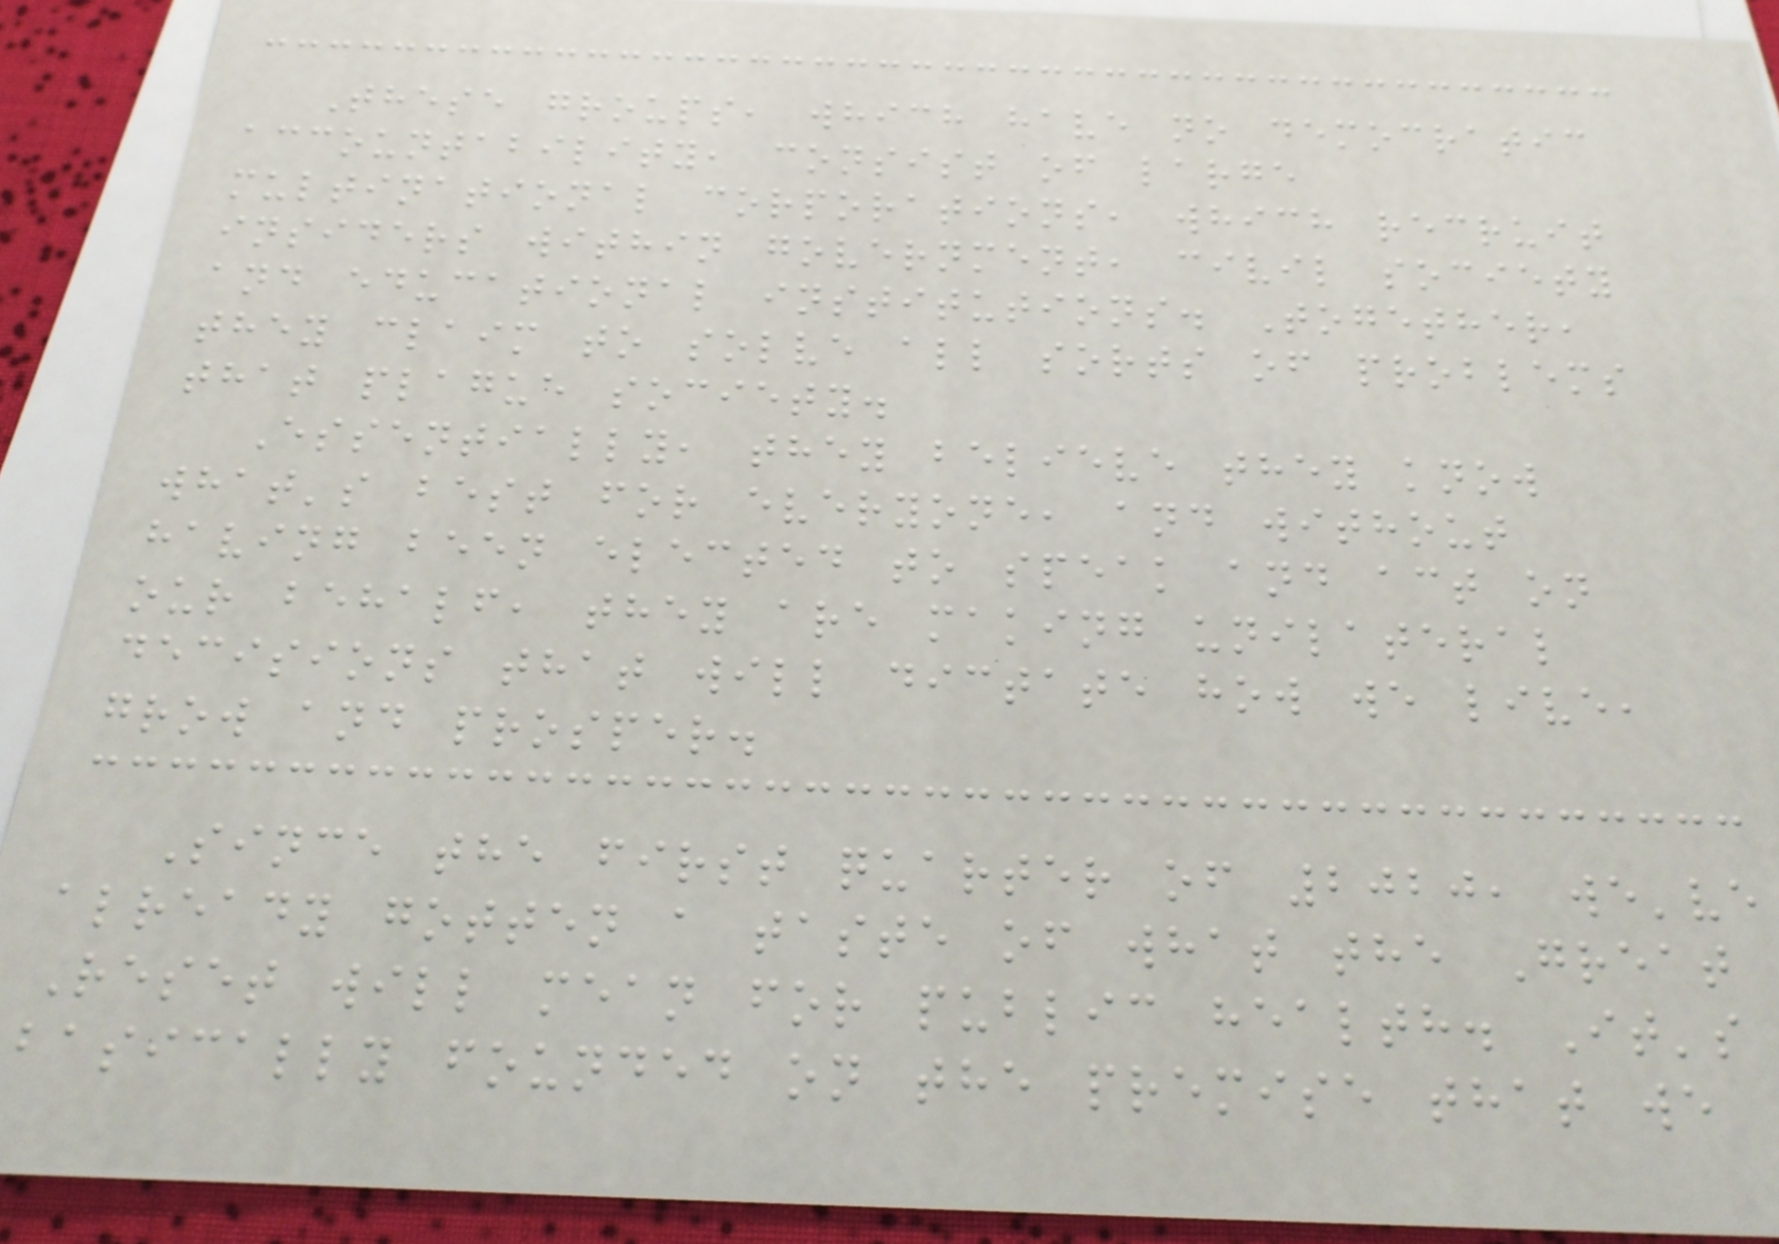These groups, which have no democratic
accountability, consist of large
multinational corporations, which recruit
insiders within government, civil society
and educational institutions. Together,
they claim to solve all sorts of problems
that plague society.
Essentially, they believe they know
what's best for everyone, and without
having been elected to speak and act on
our behalf, they are making unilateral
decisions that will dictate how we live,
grow and prosper.
Since the first quarter of 2020, we've
already gotten a taste of what the Great
Reset will mean for public health. It's
basically founded on the premise that we
